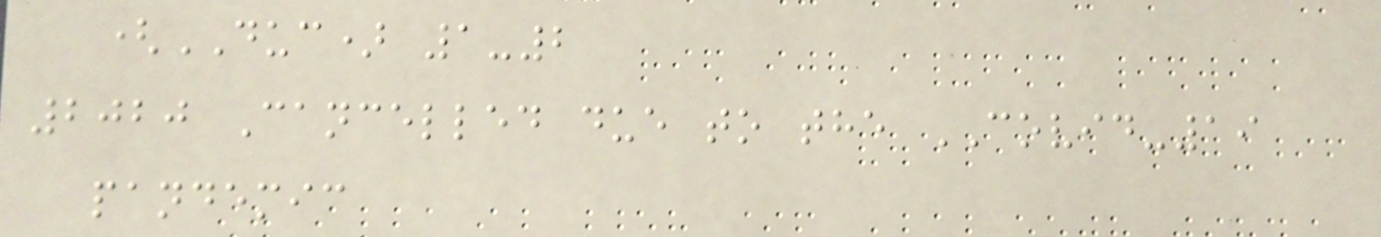(DUC) 1-2
2020 Cancelled due to the COVID-19
pandemic
